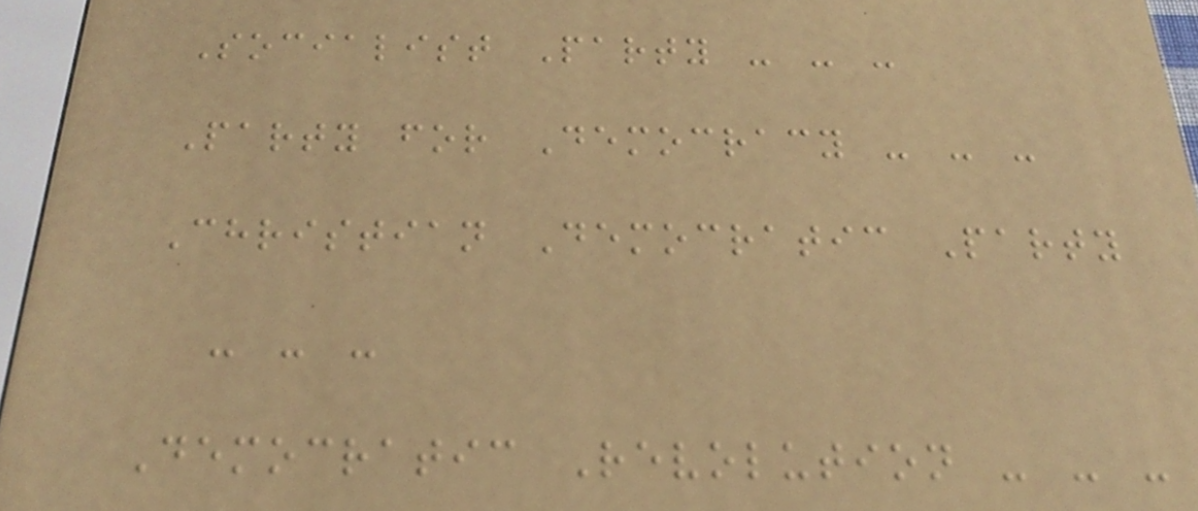Socialist Party - - -
Party for Democracy - - -
Christian Democratic Party
- - -
Democratic Revolution - - -
